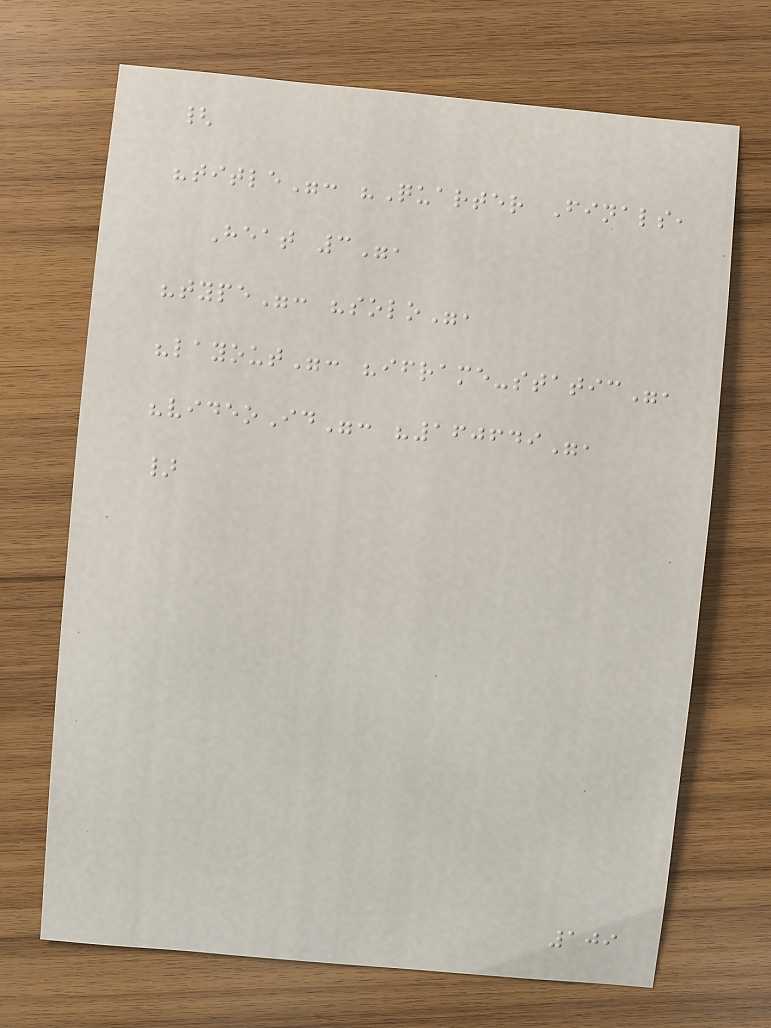{
"title": "Quarter Finals,
Heat 3",
"type": "solo",
"layout": "iframe-static",
"videoId": "160649",
}
109
